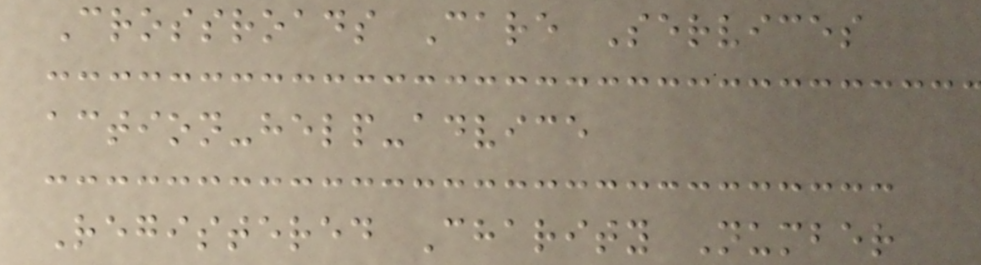Crossroads Care Services
action-help-advice
Registered Charity Number
